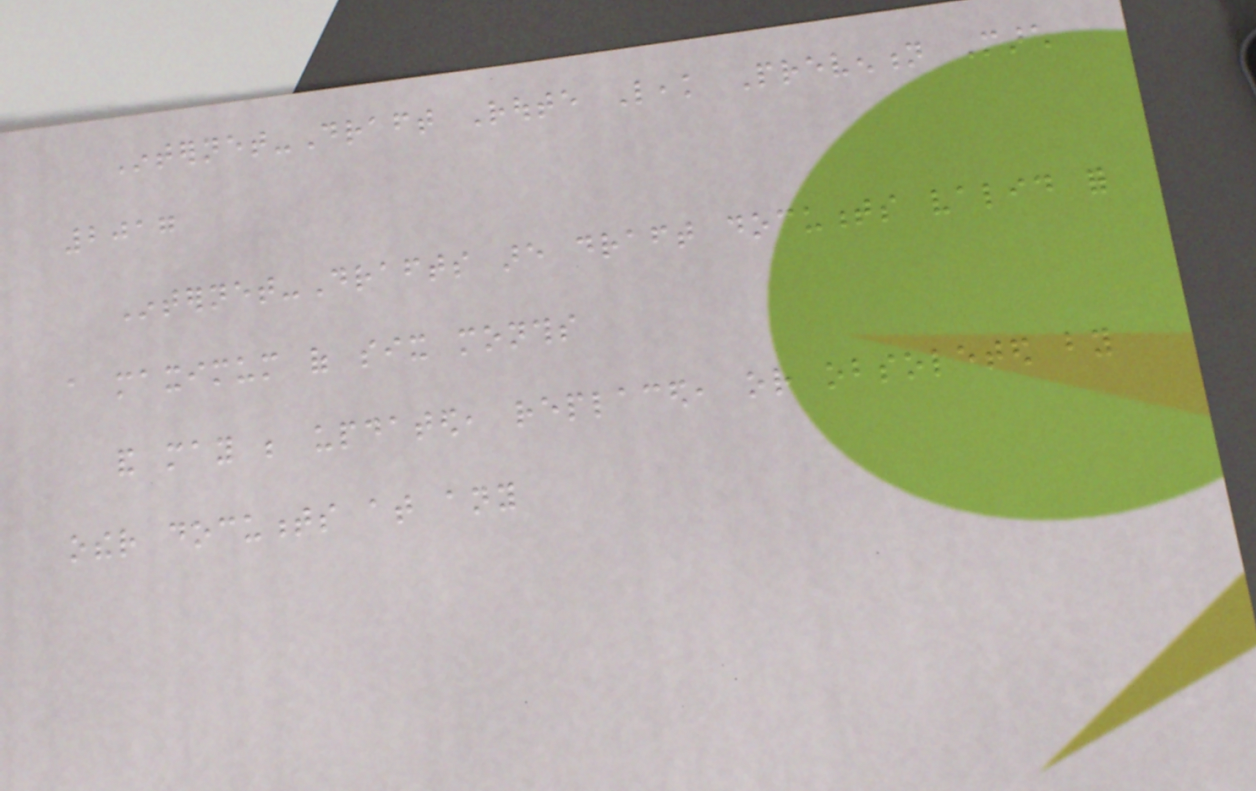Internet-Draft Route Leak Prevention March
2017
Internet-Drafts are draft documents valid for
a maximum of six months
and may be updated, replaced, or obsoleted by
other documents at any
